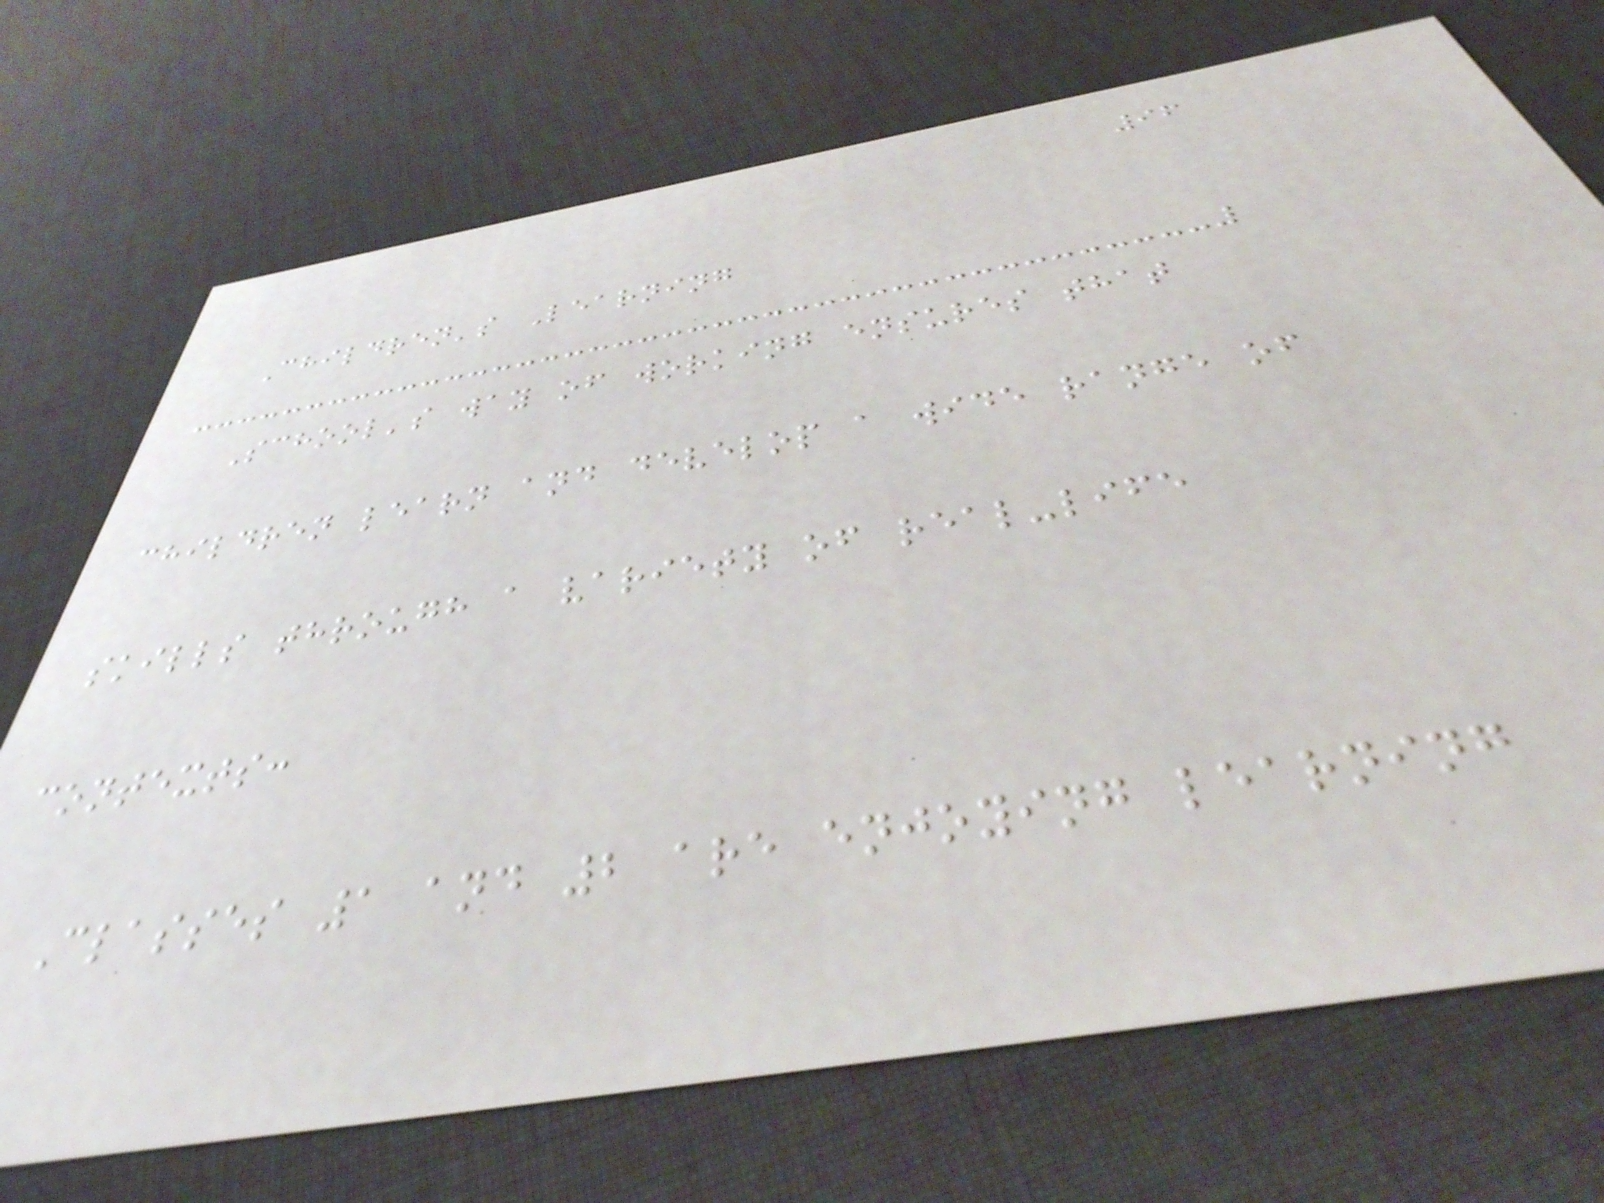96
Children's Learning
School's way of working ensures that
children learn and develop a wide range of
skills through a variety of real-life
contexts:
Classes 1 and 2 are enjoying learning
